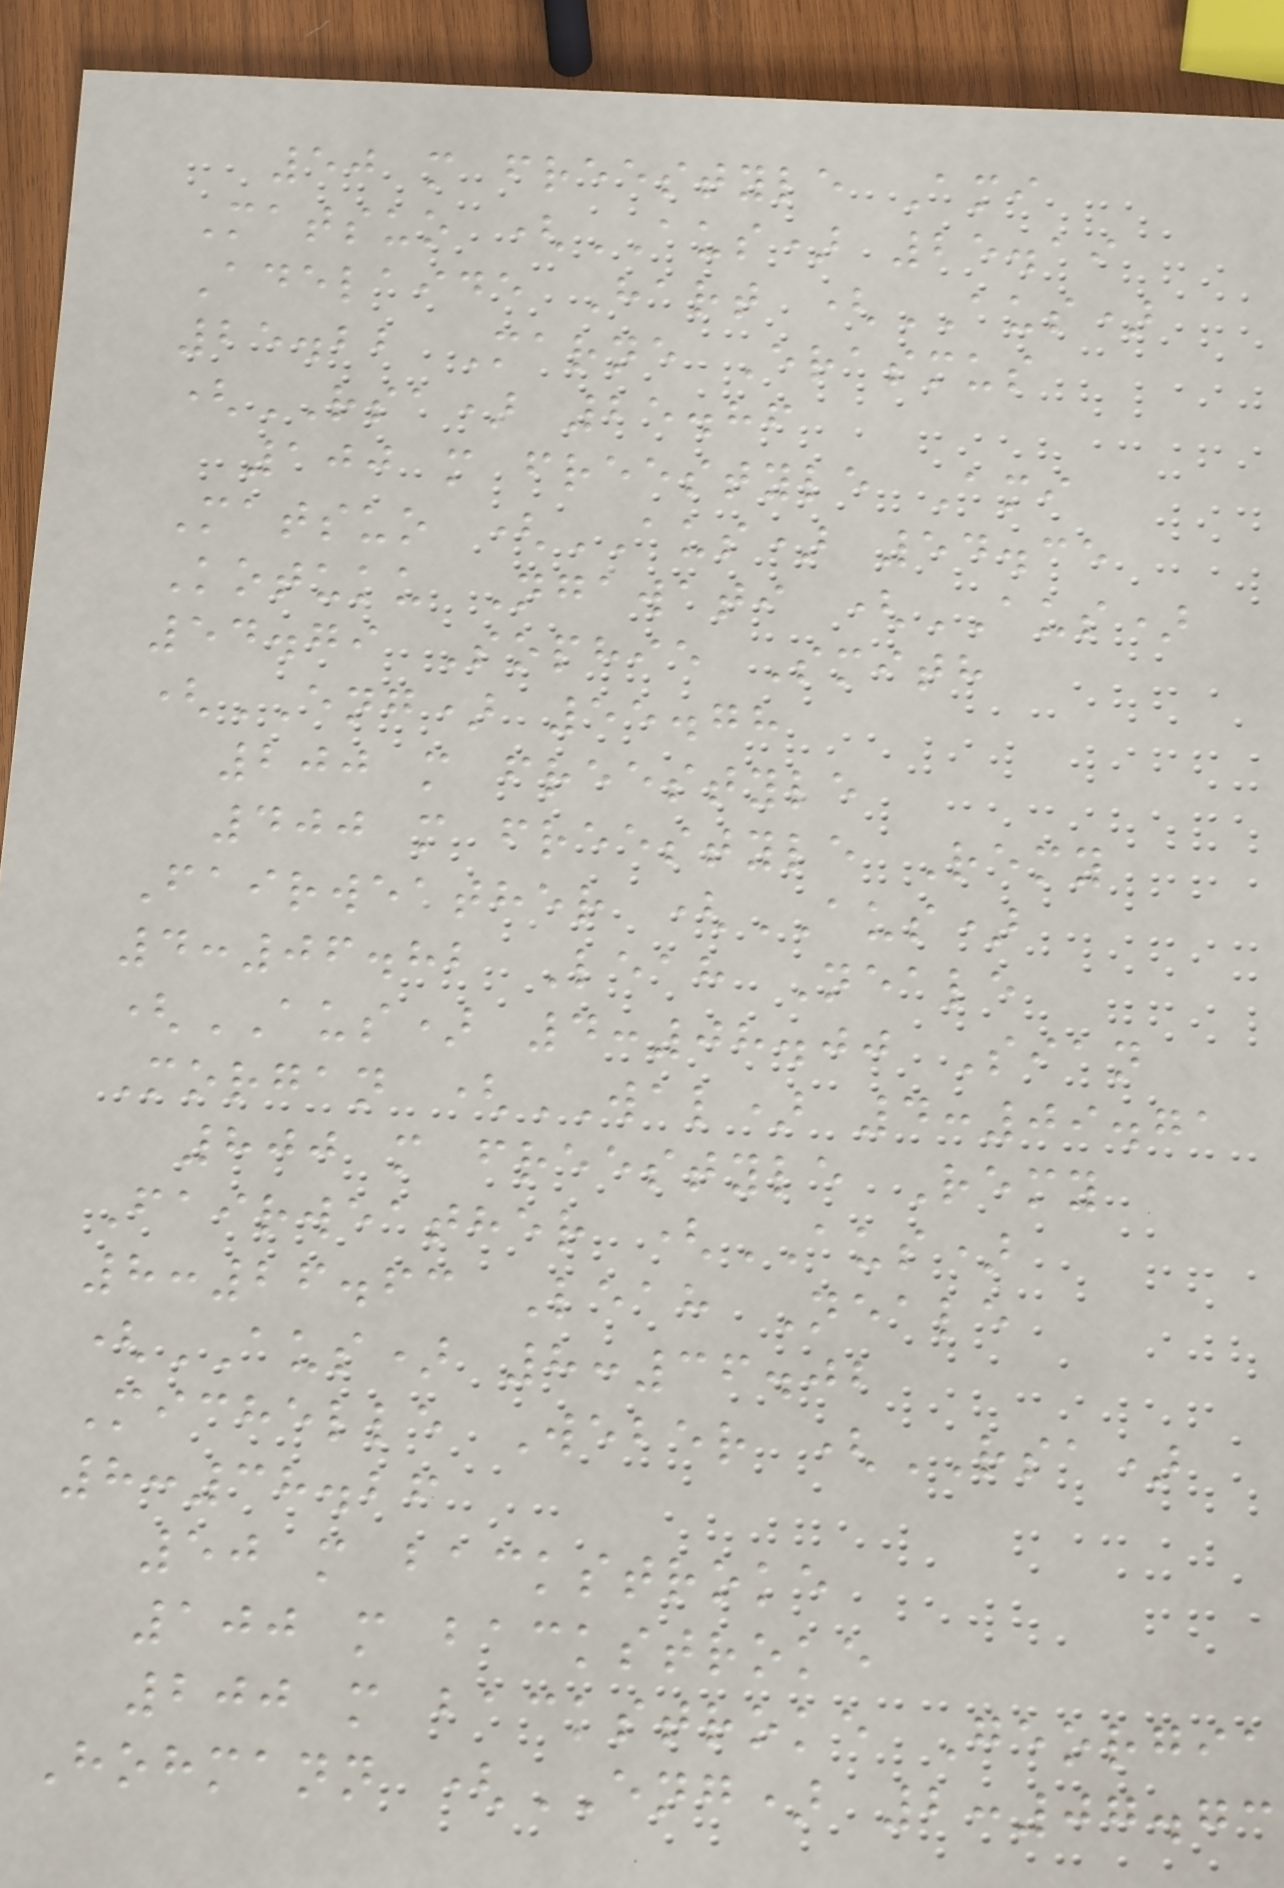50 m freestyle Ami
Matsuo (AUS) 25.19
Adelaide Hart (AUS)
25.22 Marne Erasmus
(RSA) 25.86
100 m freestyle Ami
Matsuo (AUS) 54.35
Kotuku Ngawati (AUS)
54.79 Sophie Smith
(ENG) 55.78
200 m freestyle
400 m freestyle Remy
Fairweather (AUS)
4:06.82 Leah Neale
(AUS) 4:08.00 Sian
Morgan (WAL) 4:09.71
800 m freestyle Remy
Fairweather (AUS)
8:26.63 Leah Neale
(AUS) 8:36.02
Michelle Weber (RSA)
8:38.26
50 m backstroke
100 m backstroke
200 m backstroke Georgia
Hohmann (ENG) 2:07.73
